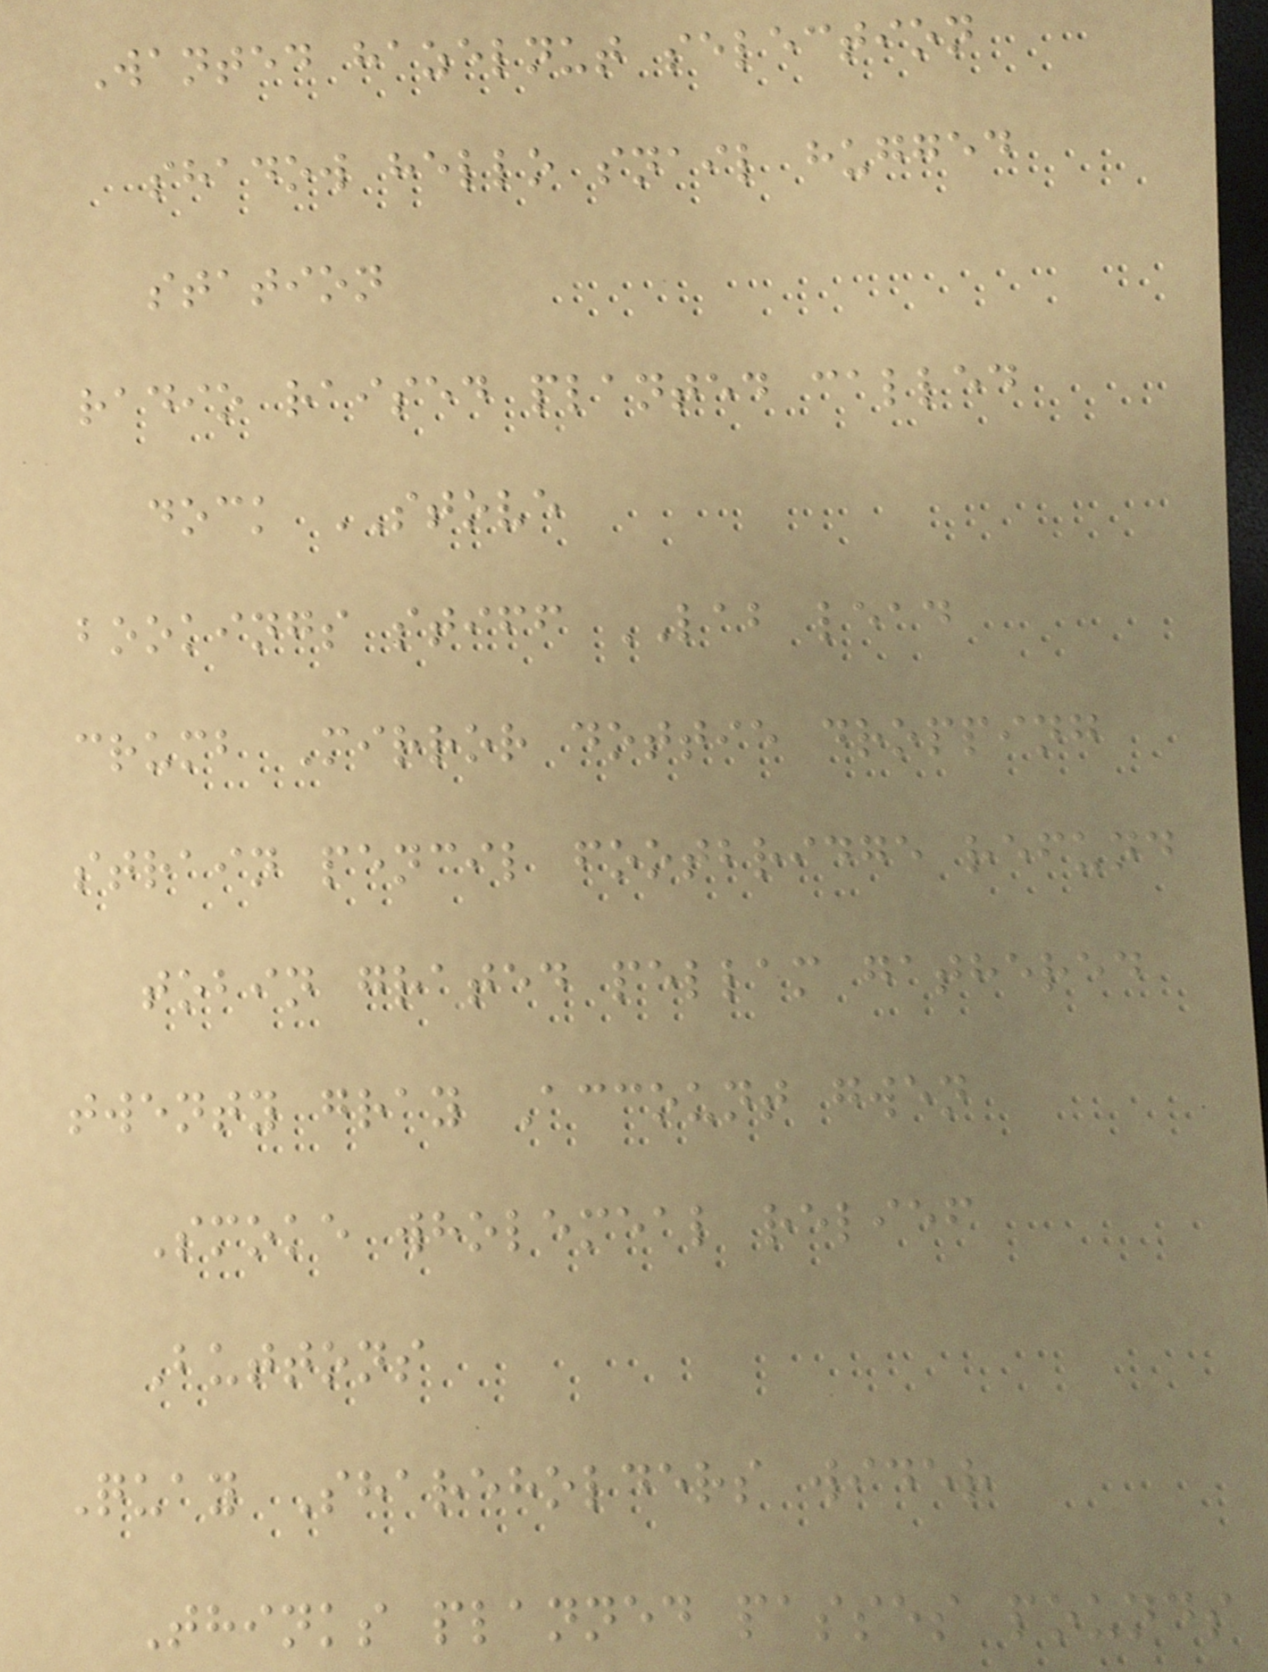Wanted hazelnut selection
shadow hello snail hugged
station
radio raised planted called
dock STOVE
bookings stiff LAB lead
crumb Mirror dottie dropping
strain pencil footbridge refund
tobin grated pellam gathered
twenty gray Account gwen
Smoke wholemeal relief
Buttons
Quay Shareholders wider
Thinks planned passes pounds
